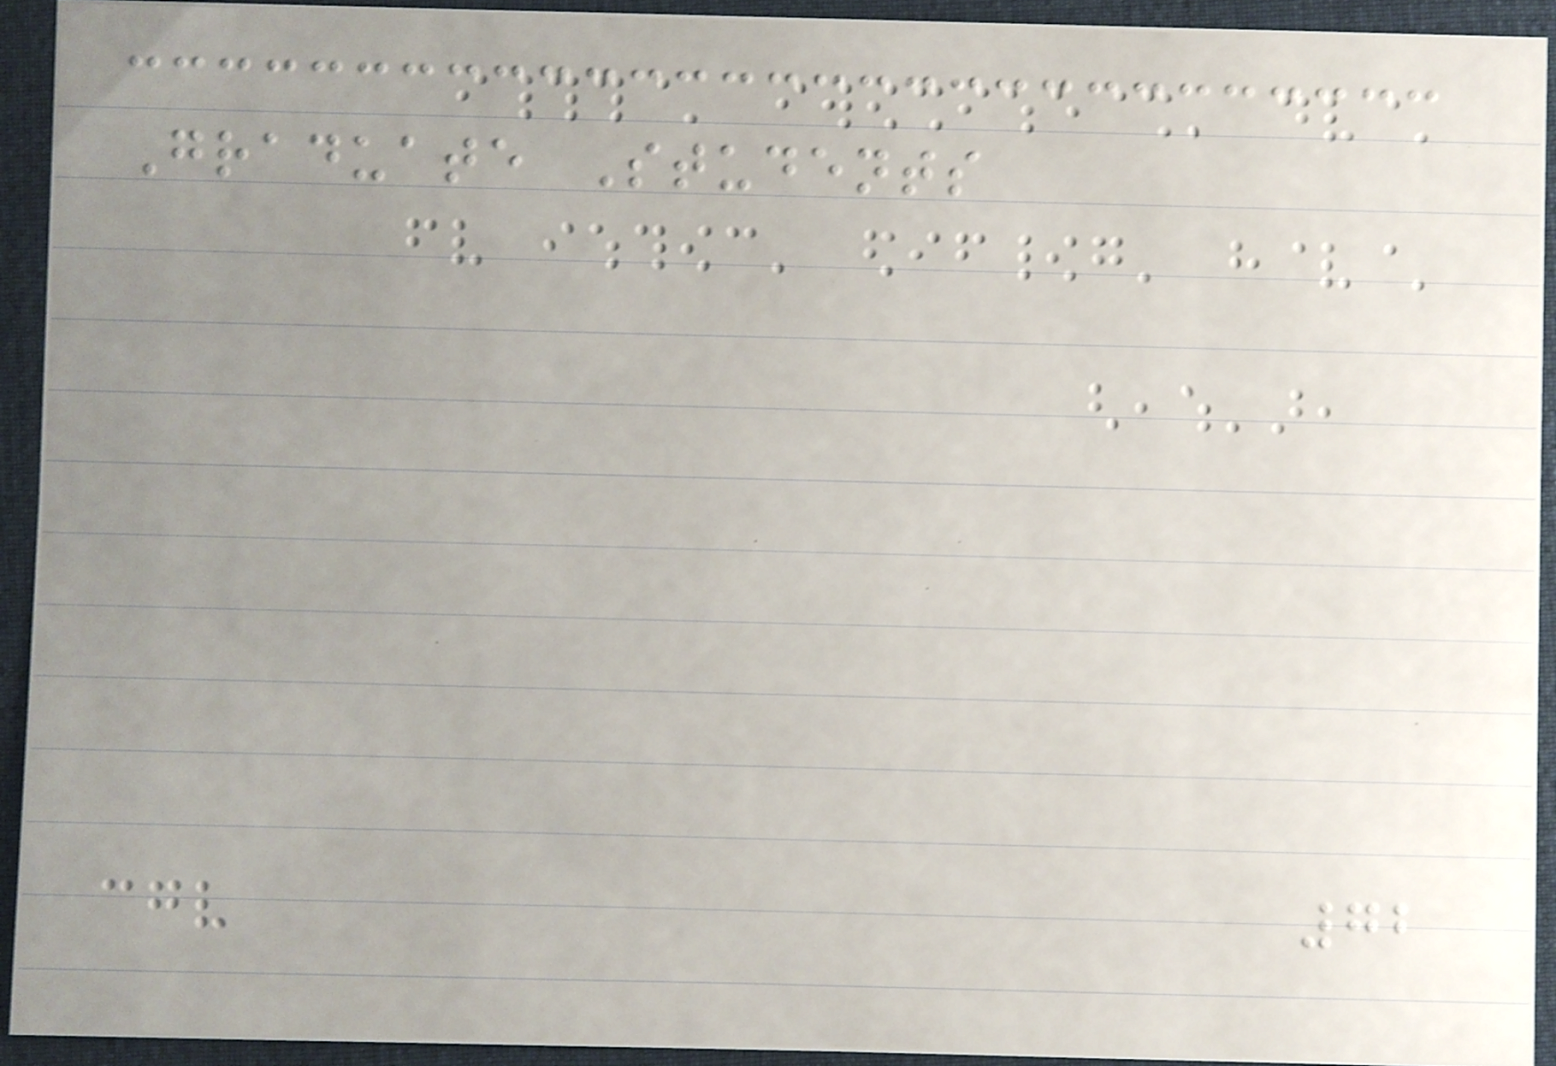Graduate Students
72
